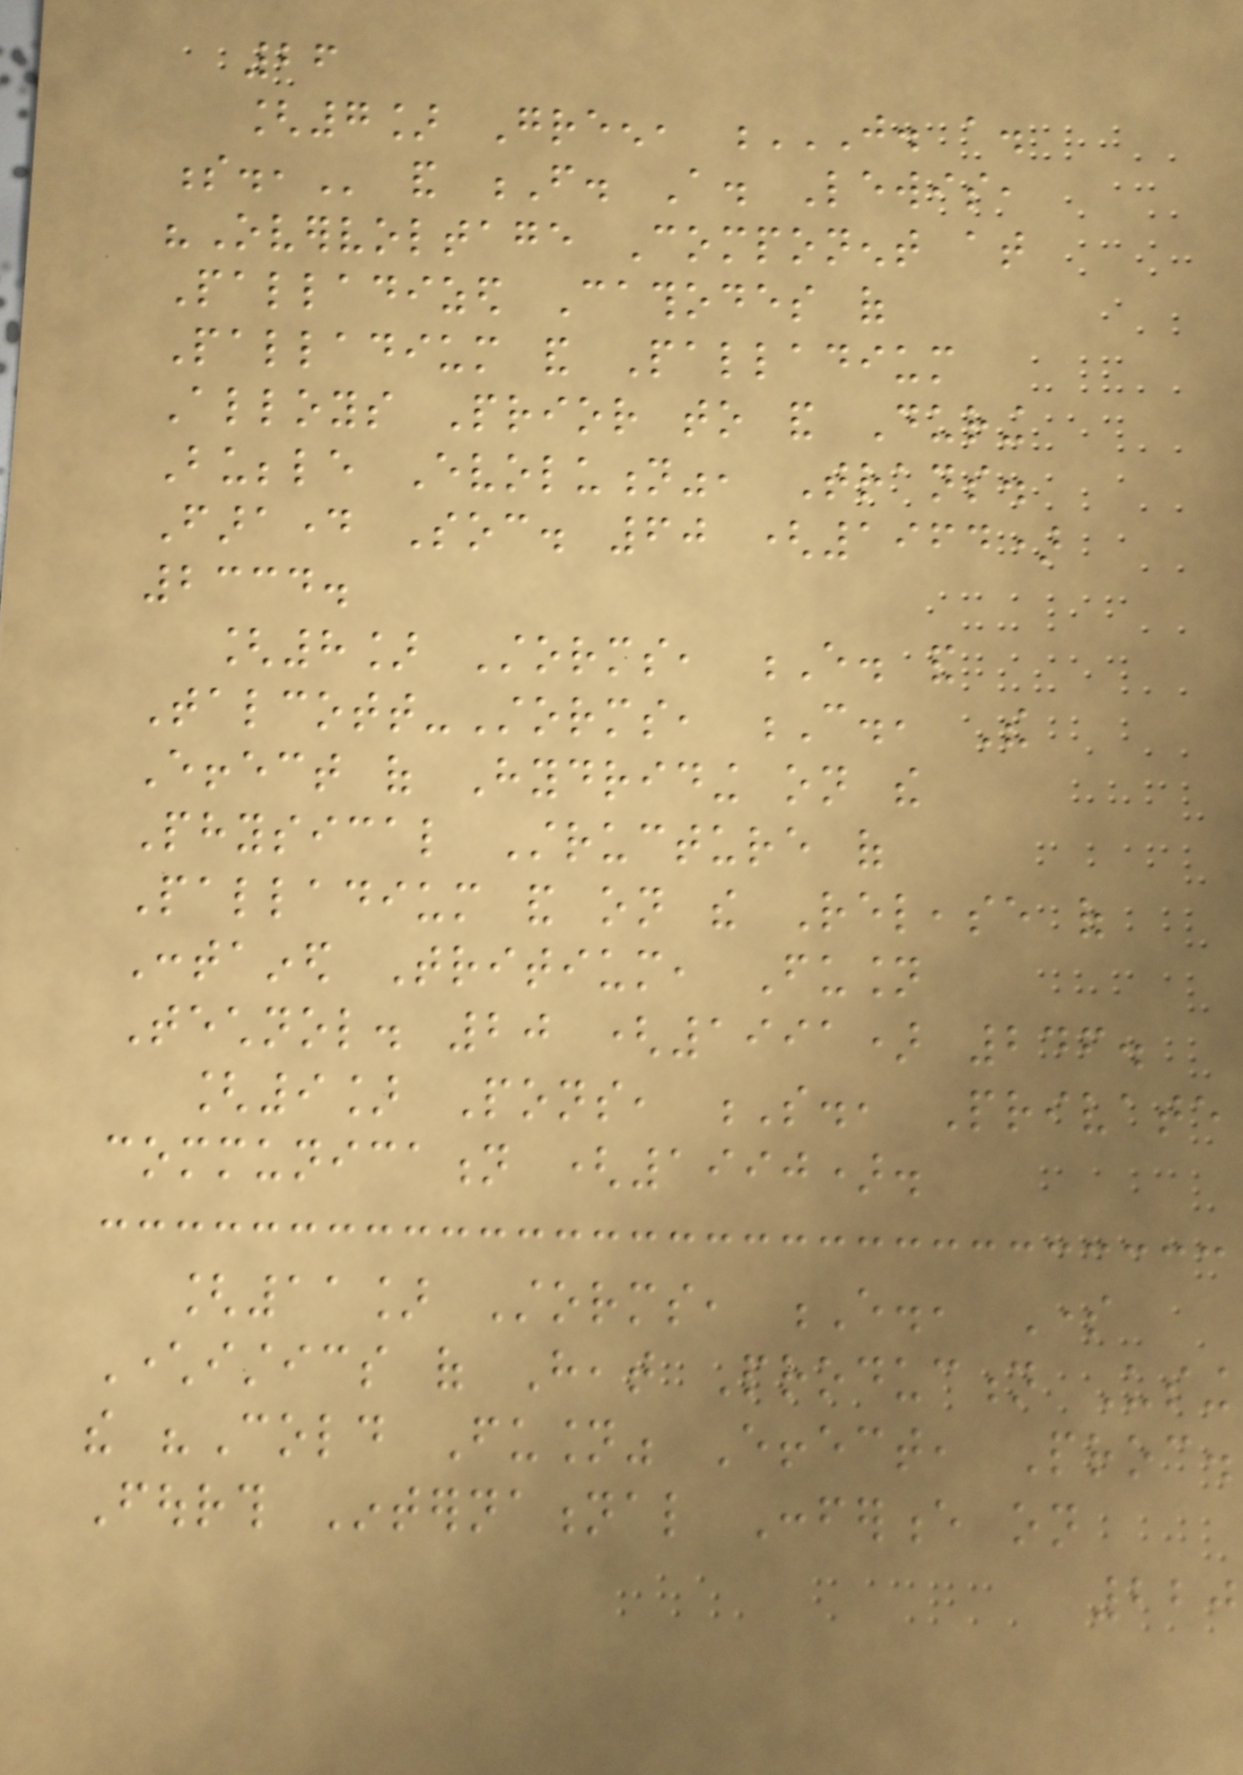26
[7] Green, J. A.
S., and F. A. Lewis,
"Overvoltage Component at
Palladized Cathodes of
Palladium and Palladium
Alloys Prior to and During
Bubble Evolution", Trans.
Faraday Soc. 60 (1964)
2334.
[8] Storms, E. and
Talcott-Storms, C., The
Effect of Hydriding on the
Physical Structure of
Palladium and on the Release of
Contained Tritium, Fusion
Technol. 20 (1991) 246.
[9] Pons, S., Private
communication (1990).
[11] Storms, E., Some
Characteristics of Heat Production Using
the "Cold Fusion" Effect, Proc.
Fourth International Conference on
220
